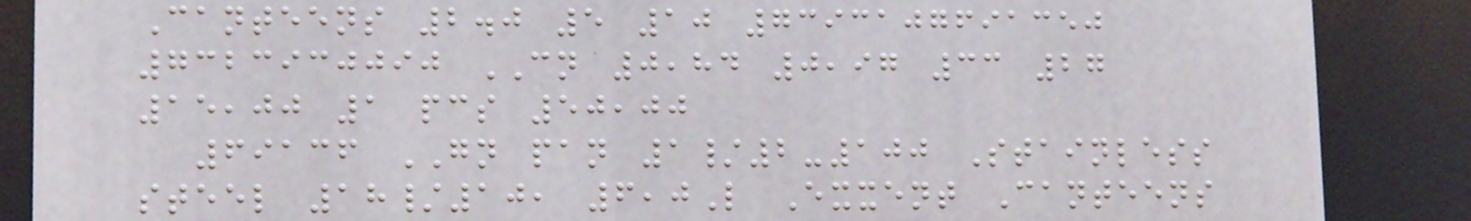Canteens 2.0 5 10 7393107691350
7323930090 CN 0,84 0,97 33 27
15,00 1 pcs 50,00
69136 GN pan 1/2-100 Stainless
steel 18/10, 6,0L Exxent Canteens
